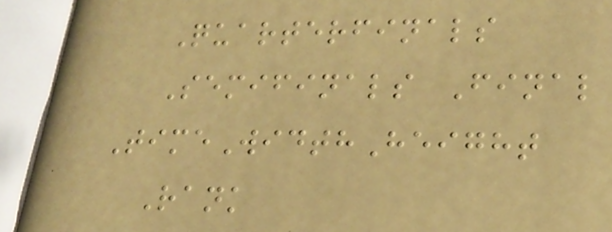Quarterfinals
Semifinals Final
TimeWidthHeight
Rank
